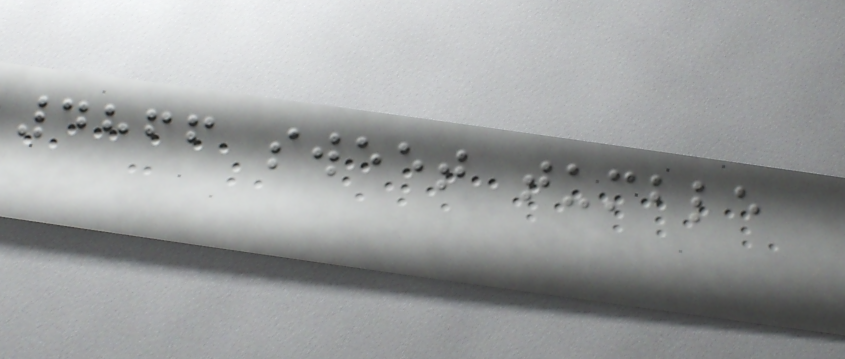4866 sweet tumble
